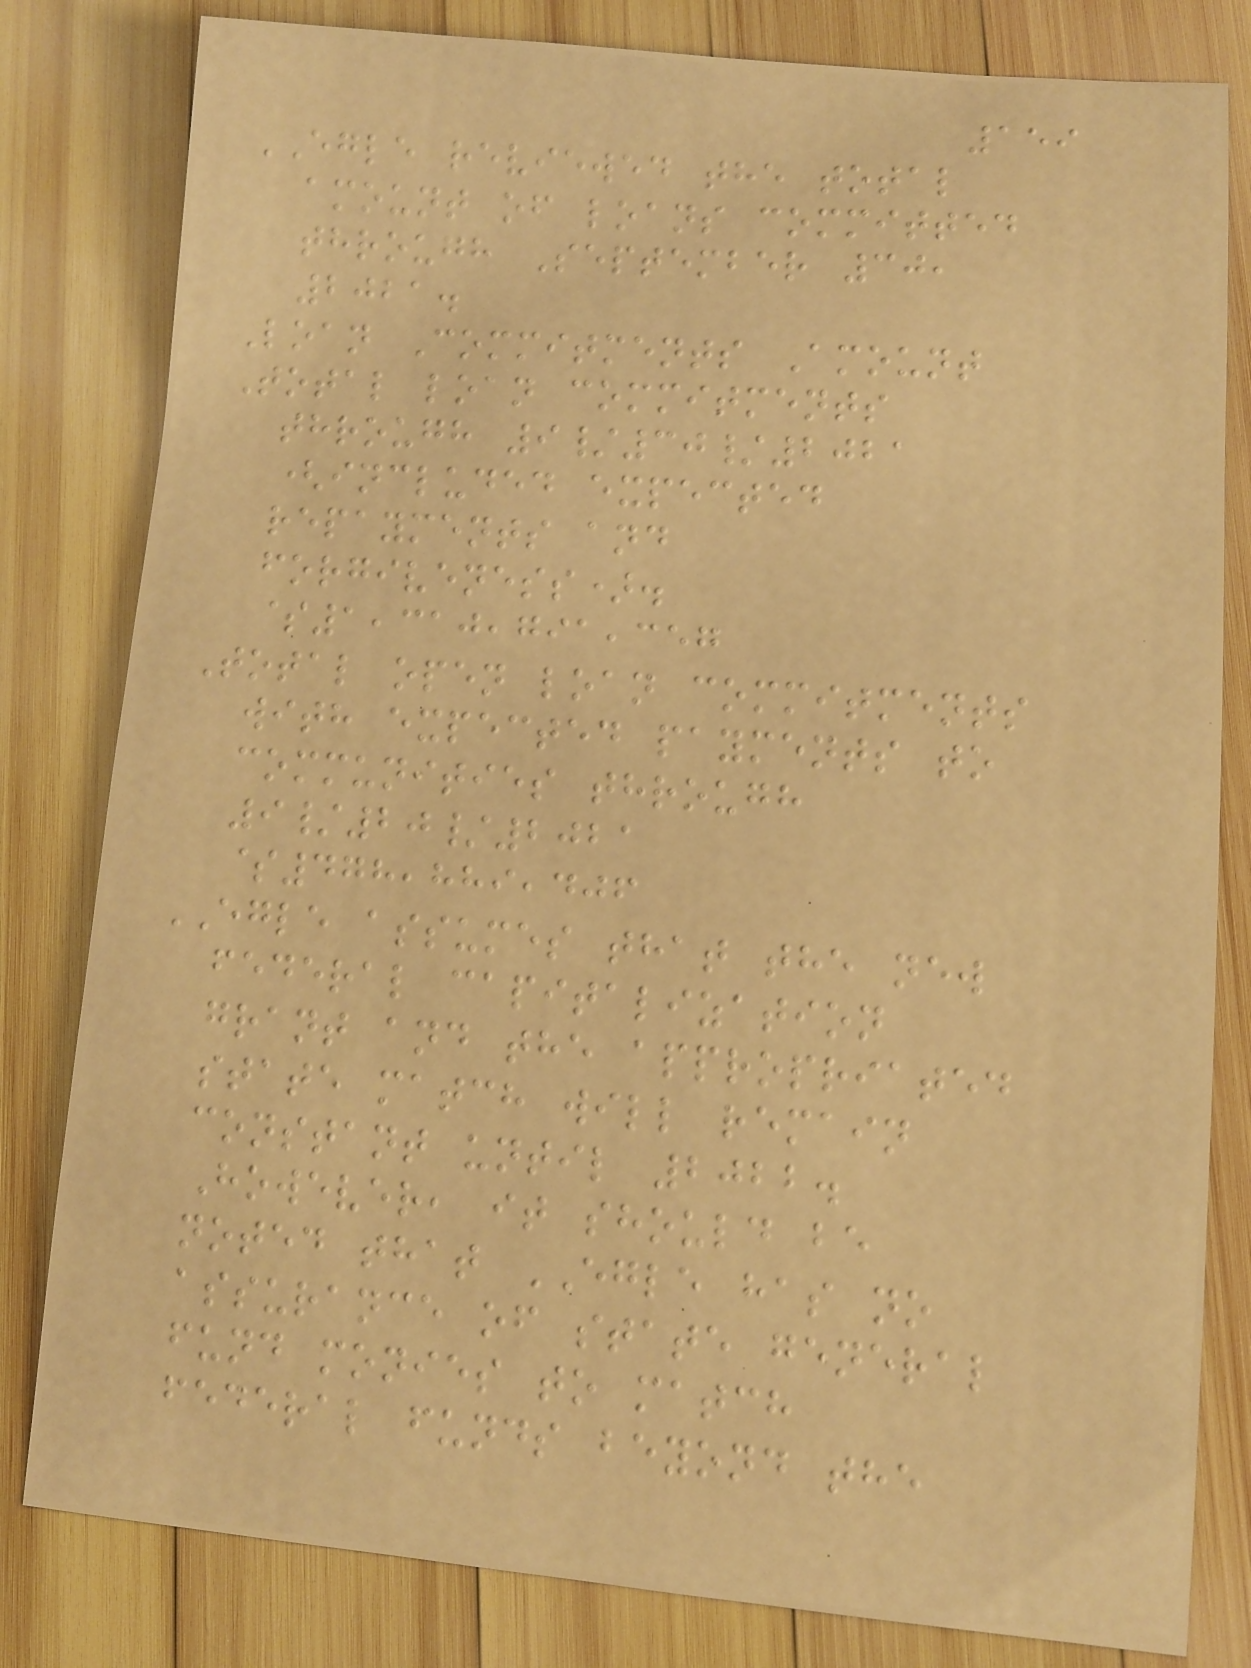159
EGLE reviewed the total
amount of loans committed
through September 30,
2021.
Loan Commitments Amount
Total loan commitments
through 9/30/2021
(included expected
repayments and
forgiveness).
$1,310,791,357
Total open loan commitments
with expected payments to
communities through
9/20/2021
$478,889,406
EGLE assumes that the new
federal capitalization
grant and the appropriated
state match will remain
constant until 2022.
However, it should be
noted that EGLE has no
assurance of state general
fund monies to match
federal funds beyond the
